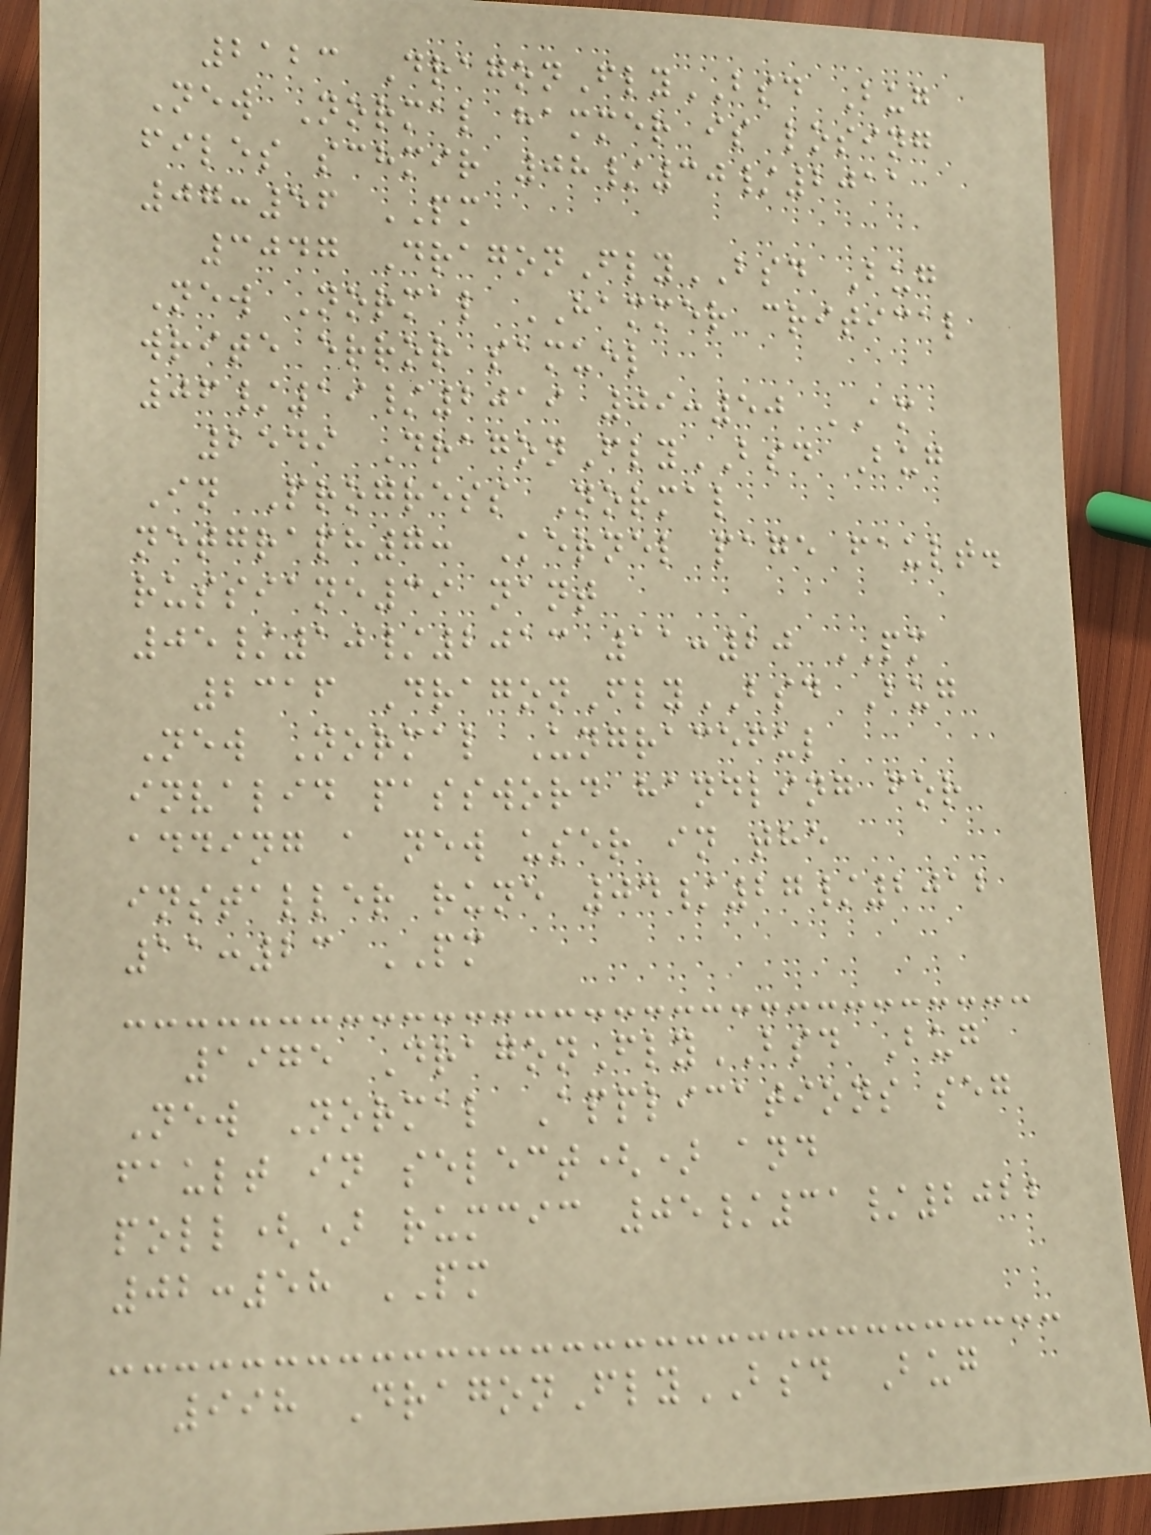2123 DragonFlyBSD Bug
New Normal hammer is losing
files schmir 08/30/2011
07:56 PM
3047 DragonFlyBSD Bug
New Normal HAMMER critical
write error samuel
06/19/2019 09:50 AM
2549 DragonFlyBSD Bug
In Progress Normal
netgraph7: Kernel page fault.
russiane39 nant
05/10/2013 11:20 PM
2316 DragonFlyBSD Bug
New Normal Ungraceful
invalid password handling for
adding a new user in the
installer rune 04/27/2012
11:23 PM
1975 DragonFlyBSD Bug
New Normal Applications seg
fault in select() and
poll() rumcic 05/31/2022
02:58 PM
998 DragonFlyBSD Bug
